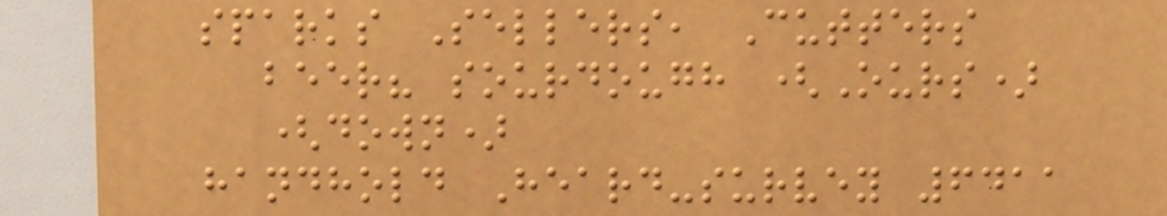sparks Sellers, Cutters
beer? sourdough (Ours)
(down)
handhold Heard-survey 6411
